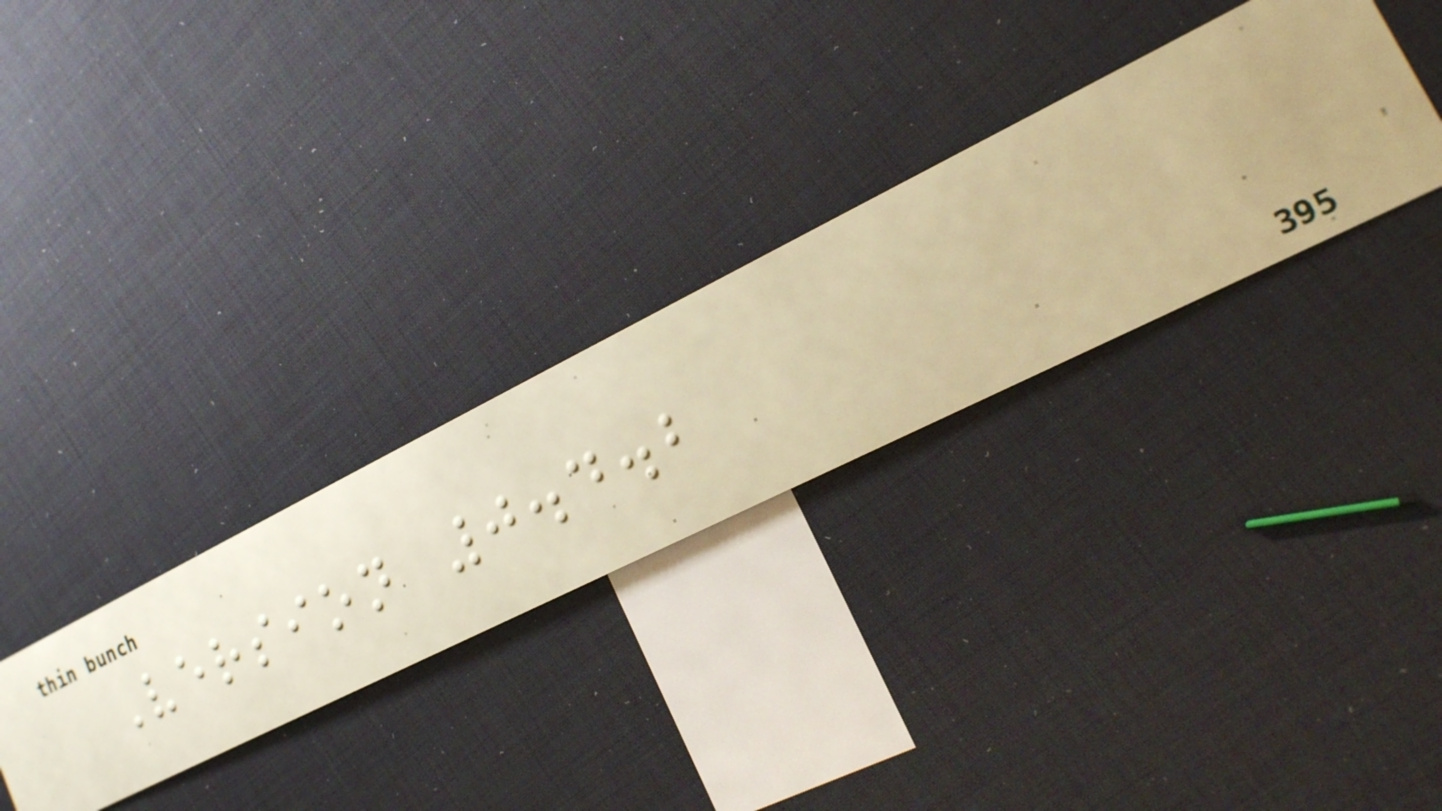Version 0.4.2
